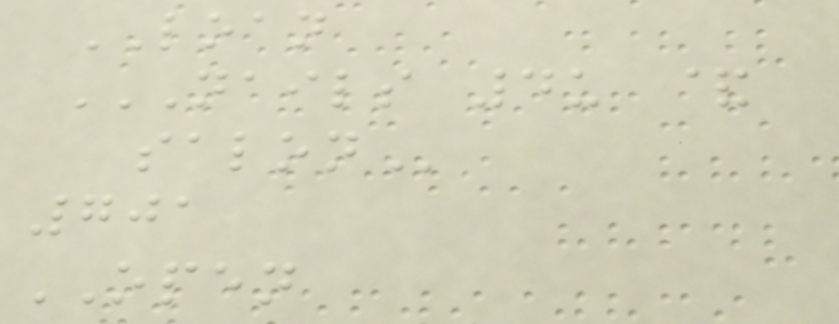LOAN
NAILS 4U &
SALON
701
OPEN
